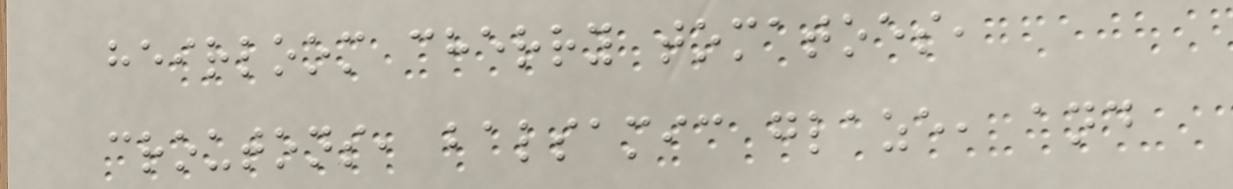heirloom cherry tomatoes,
croutons, balsamic glaze, and
